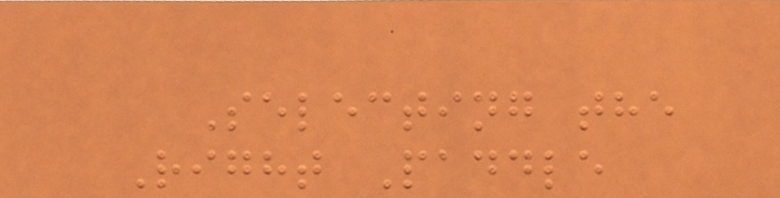Selecting the
Right Paddle
